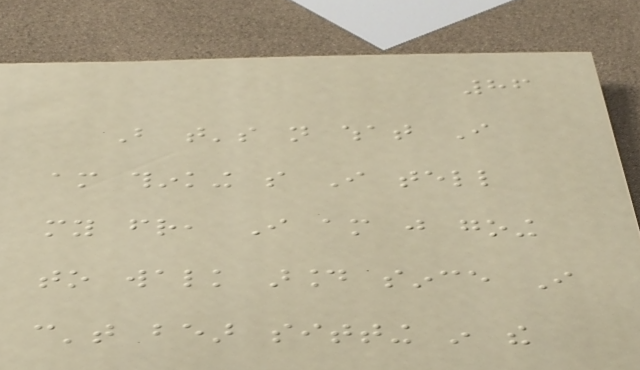86
But that's not what I
am thinking so I tell
my friend, I am just going
to walk around since I
can't bear sitting in the
